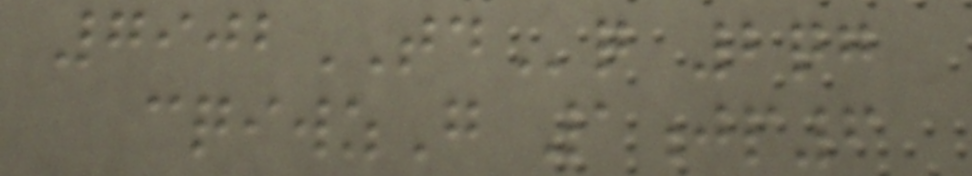7902TDq 2qg
cqiwzG 1jp6
